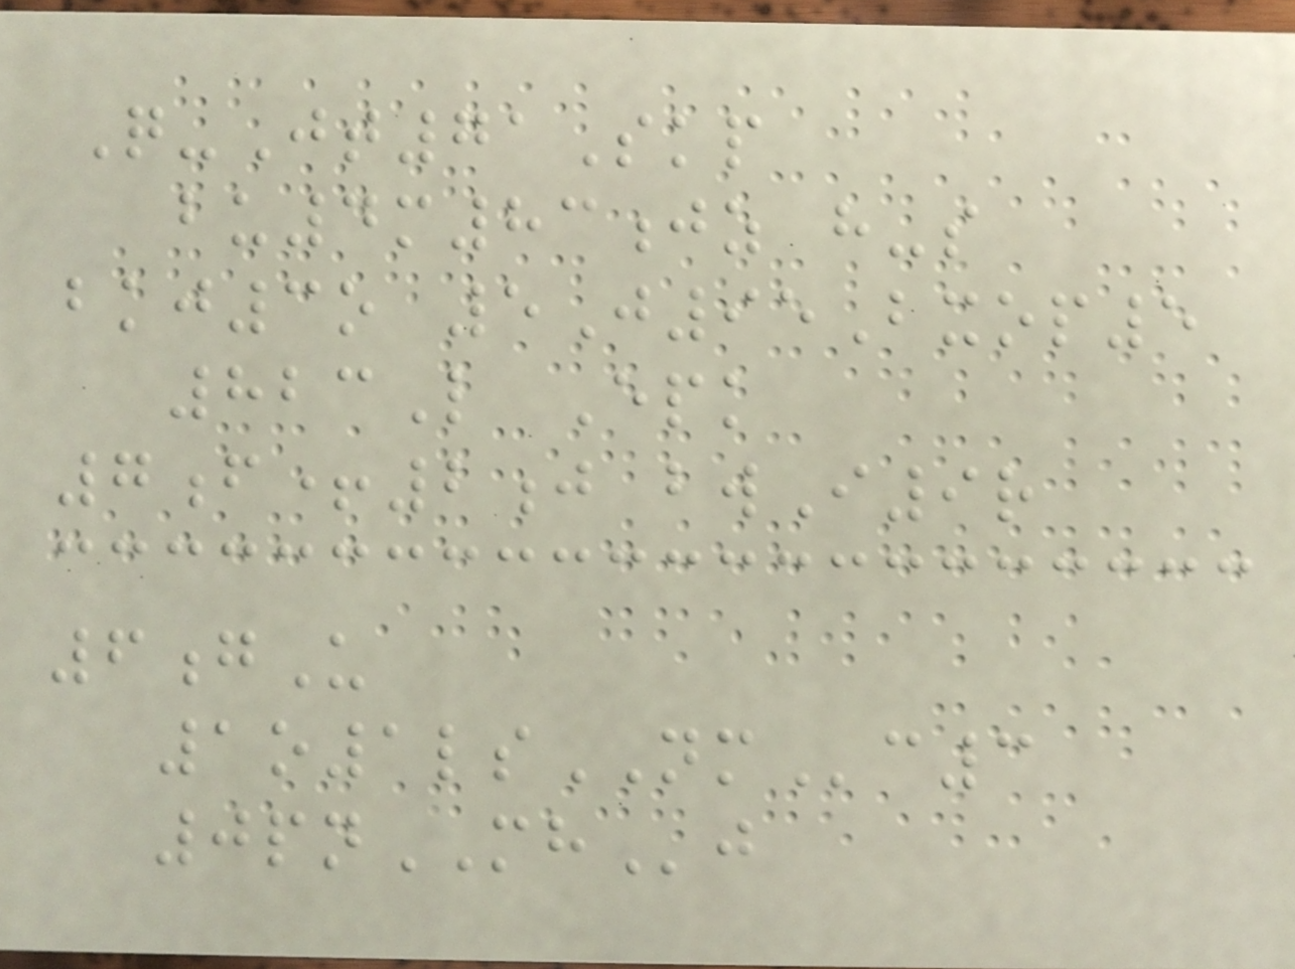Q-Jt71Skp
bu4m83jz h-s
bkj3o 5J95Bxop5
823L Epk
7f+2j bwI9r
6gU
1o1lsNMc3
0pnMHj
